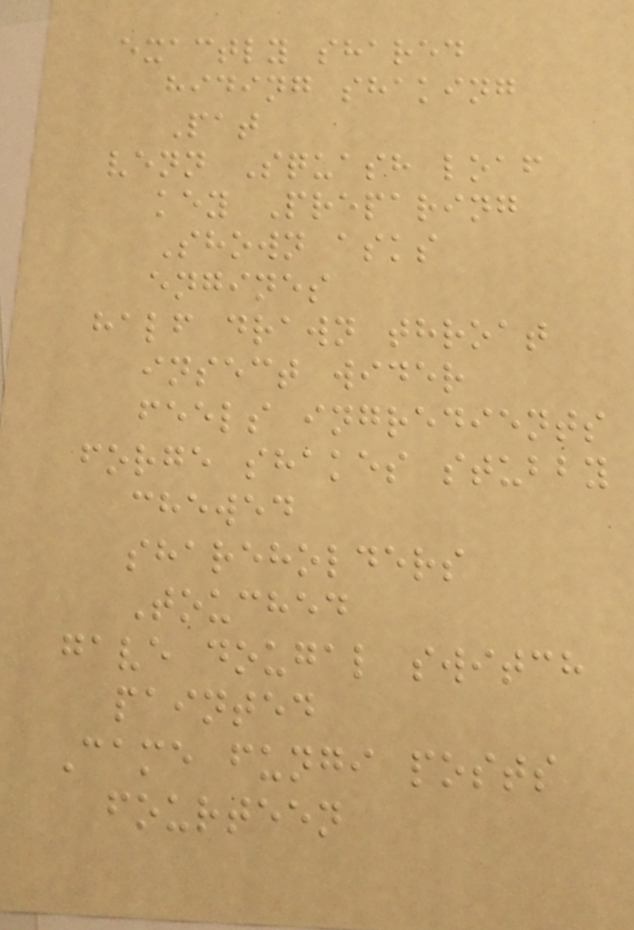exactly shared
hiding shaking
Pat
venn Squash loaf
key Preparing
Shown asks
engines
half drawn throat
insect wider
feels ingredients
forge shakes stubby
chewed
shareholders
Touched
gave dougal switch
painted
Came fungi posts
fourteen
